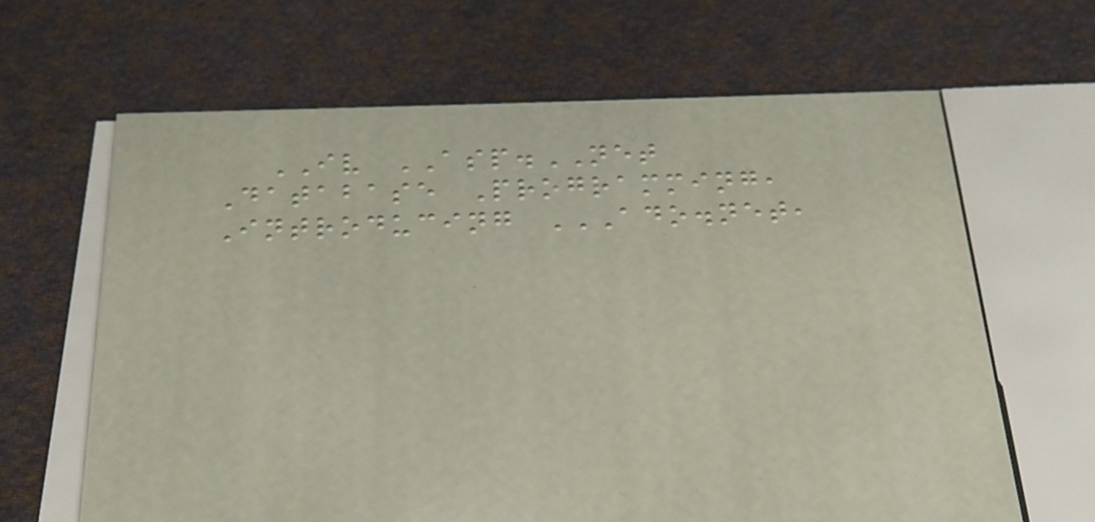IV ASP.NET
Database Programming,
Introducing ADO.NET,
